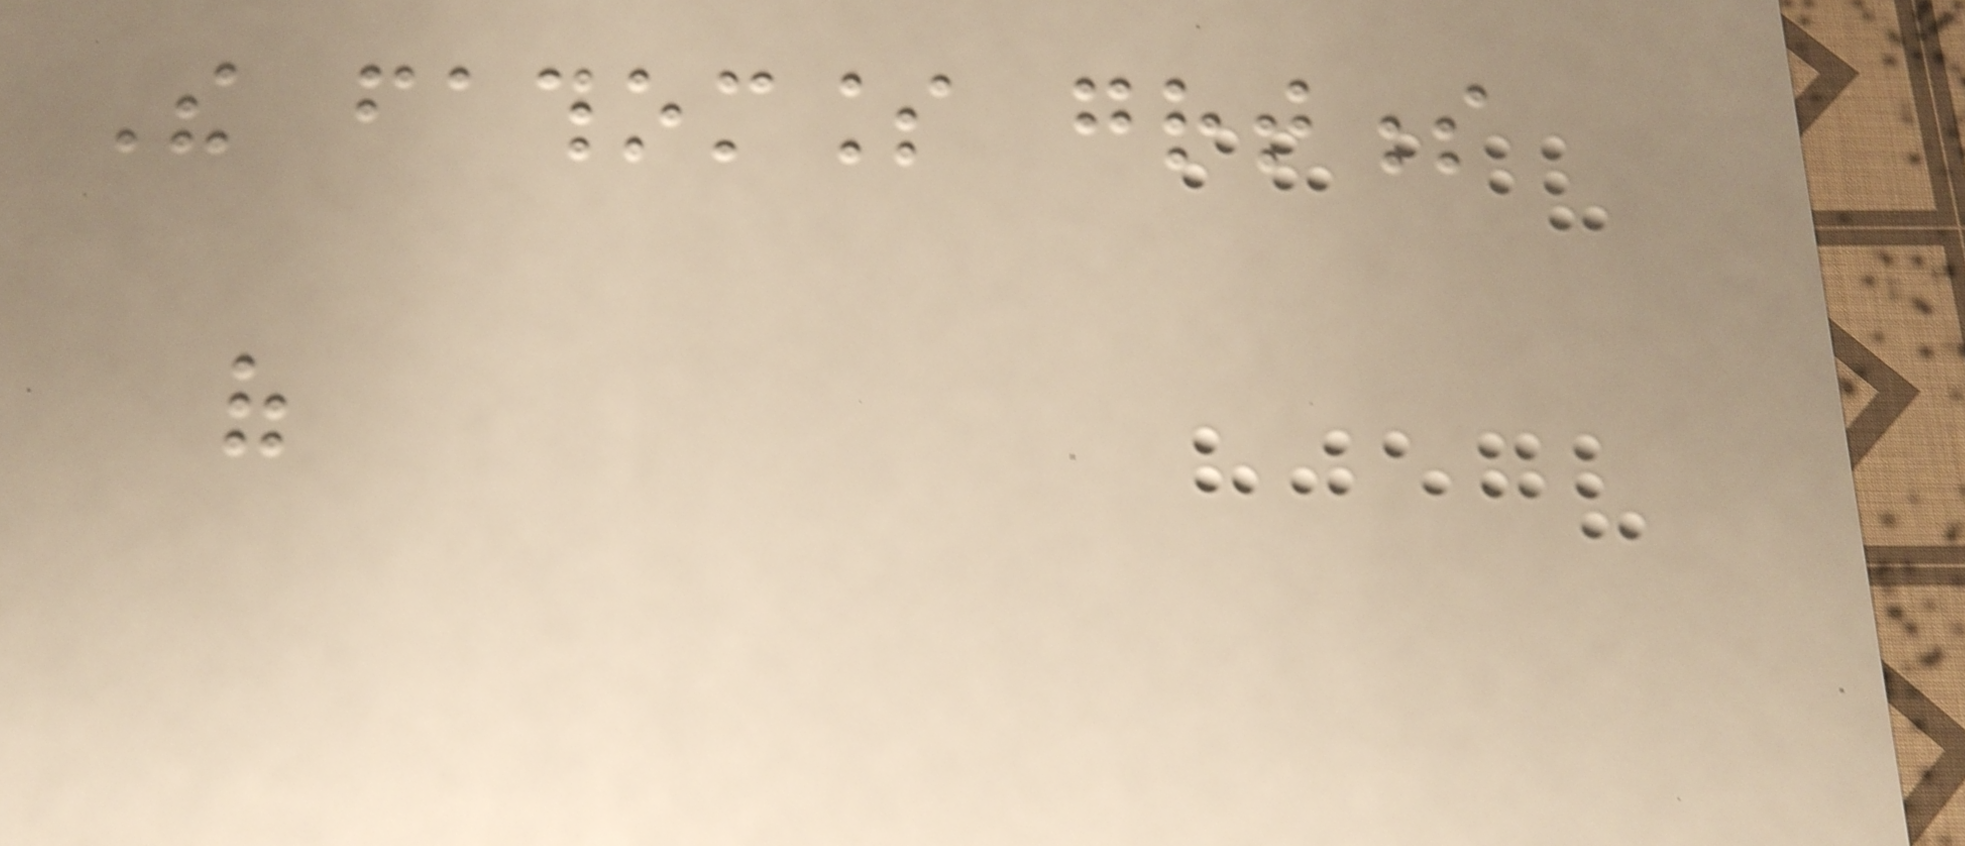The fathomless greatness
of
